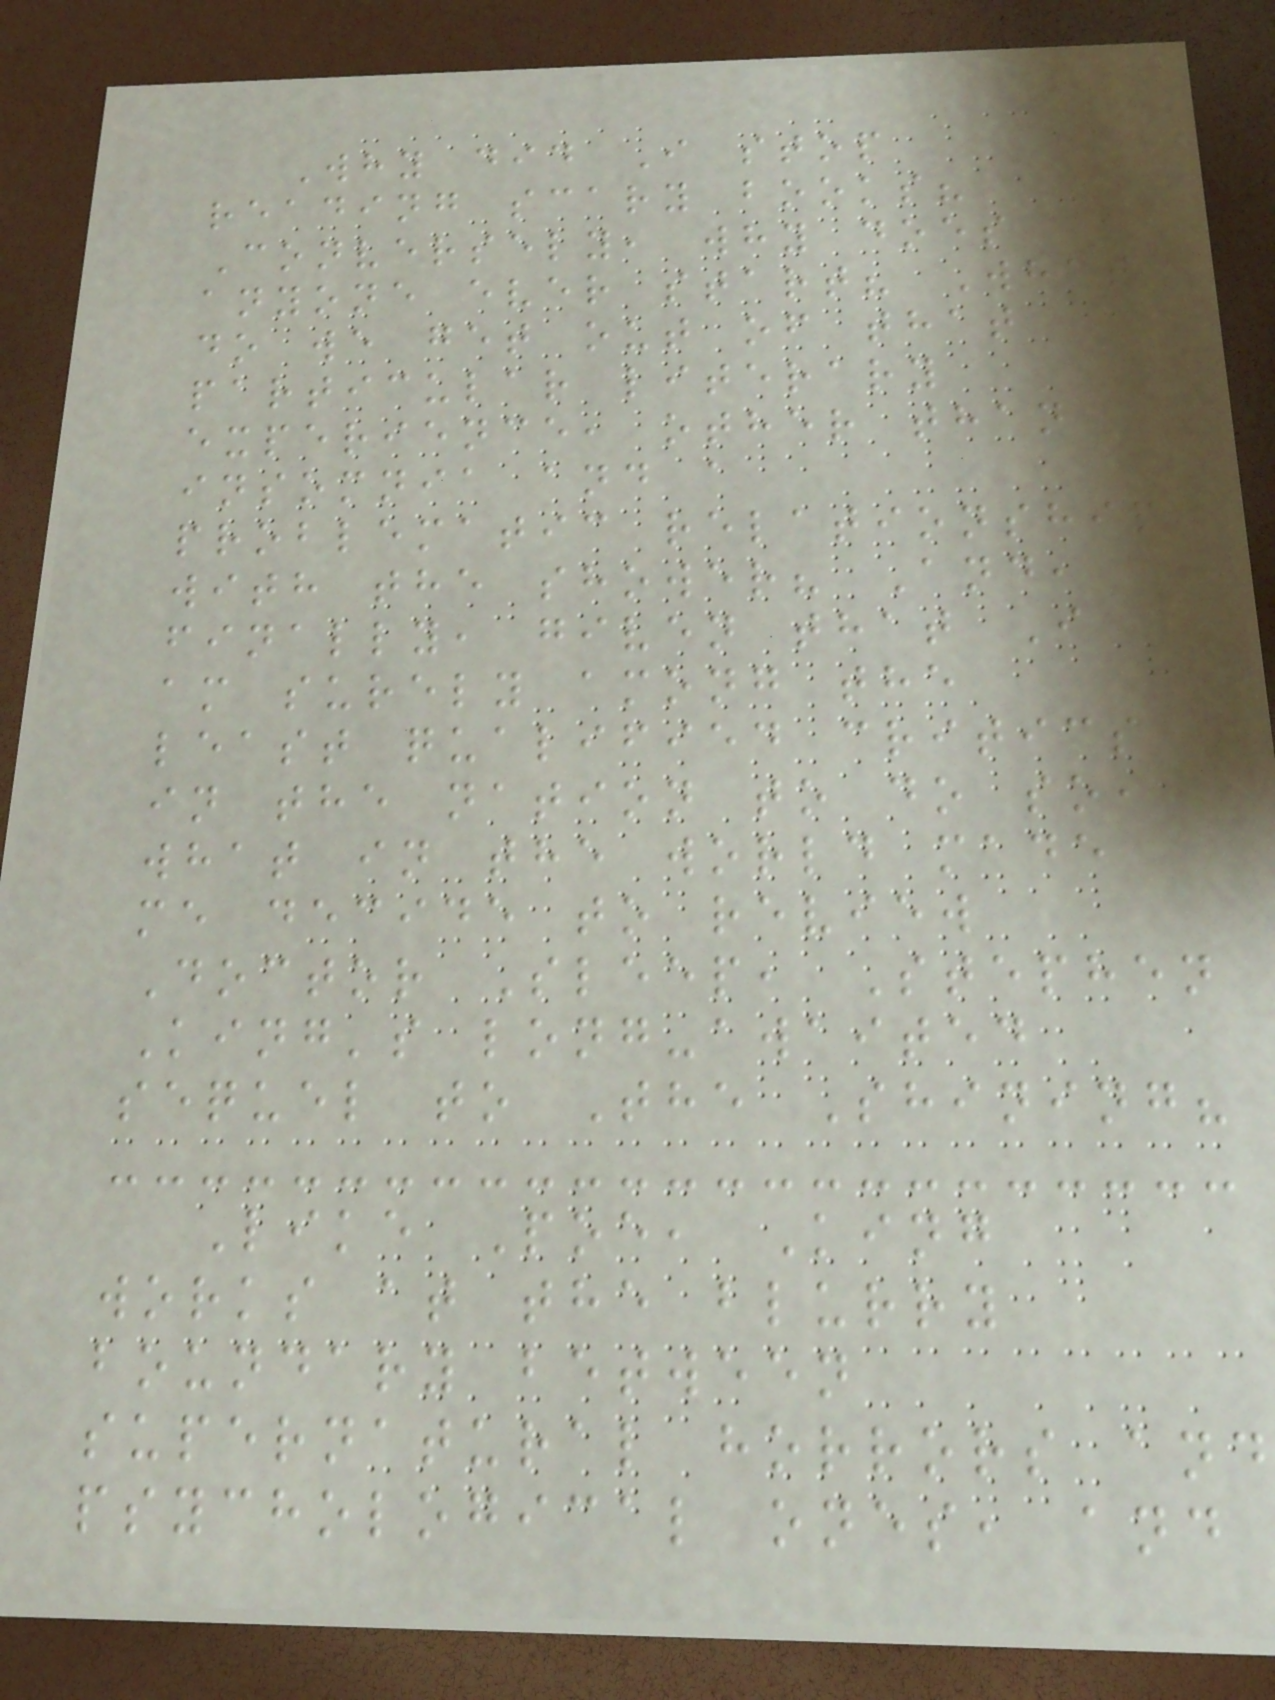Why did I stop
reading scary books?
Conversely, why does
anyone ever start? What
do we get out of that
particular literary
experience, other than
insomnia and a
problematic relationship
with the shower? And,
finally, given that I
am surely among the
least qualified critics
in the nation to do so,
what in the world made
me decide to review
Doctor Sleep, Stephen
King's long-awaited
sequel to The Shining?
Like Poe, King
works at the blurry
boundary between
supernatural horrors and
psychological ones, and
